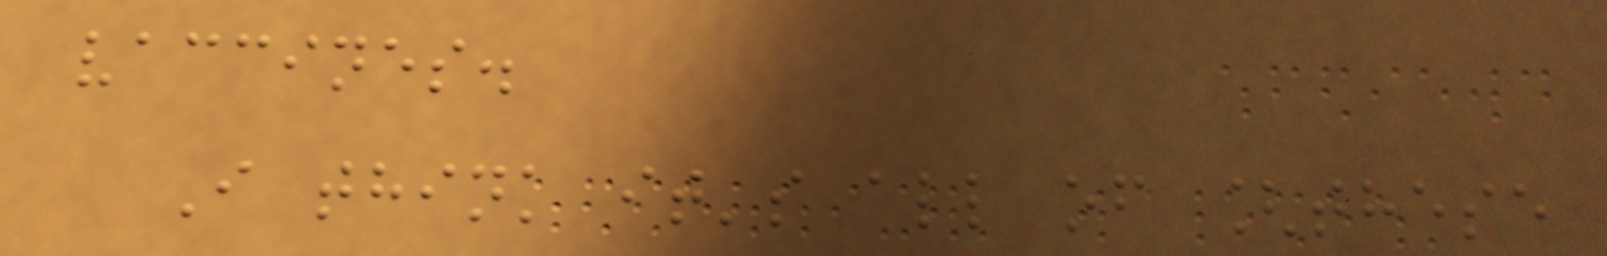vaccines.
I think it's all of [these
